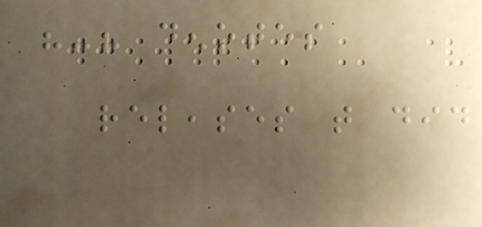"-" denotes
releases that did
